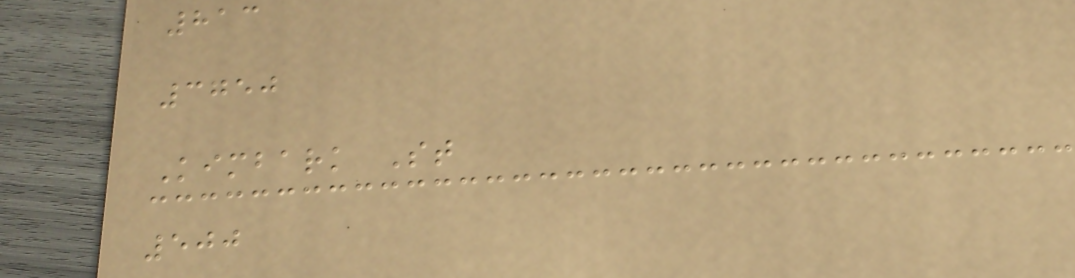813
3750
Kimbark St
500
